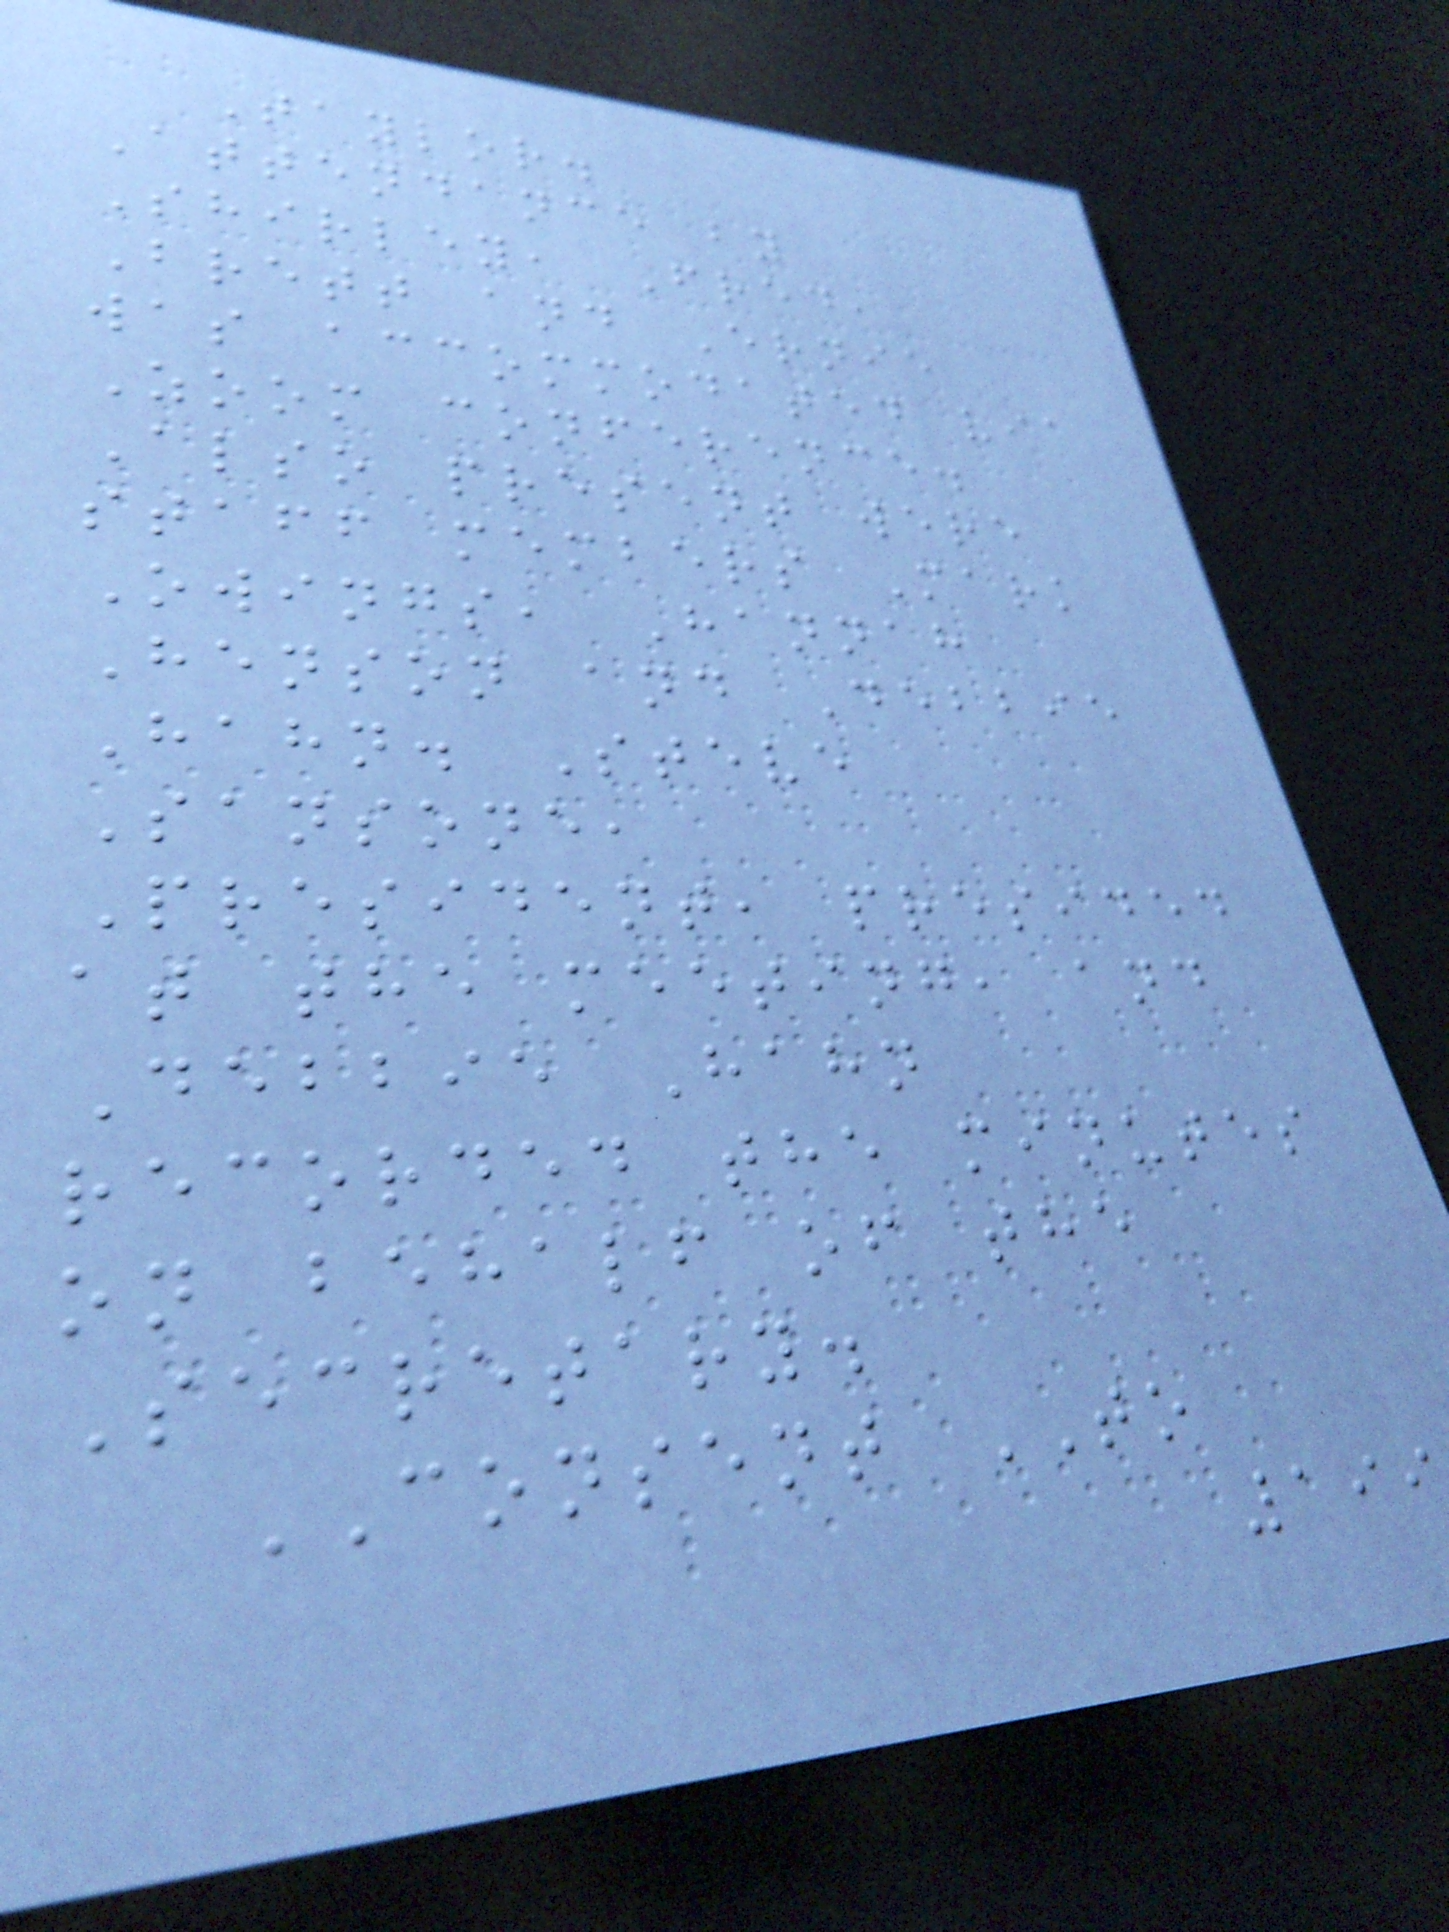Taylor.
Attendance by
Shirley, Fred,
Brett and Ernie
was accommodated via
Zoom conference.
Also present were
staff members Mark
Owings, Hannah
Henson and Debbie
Hahn. Steve
Sansone,
President, presided
at the meeting, and
Debbie Hahn
recorded the minutes
on behalf of the
Secretary.
CONSENT TO
199
